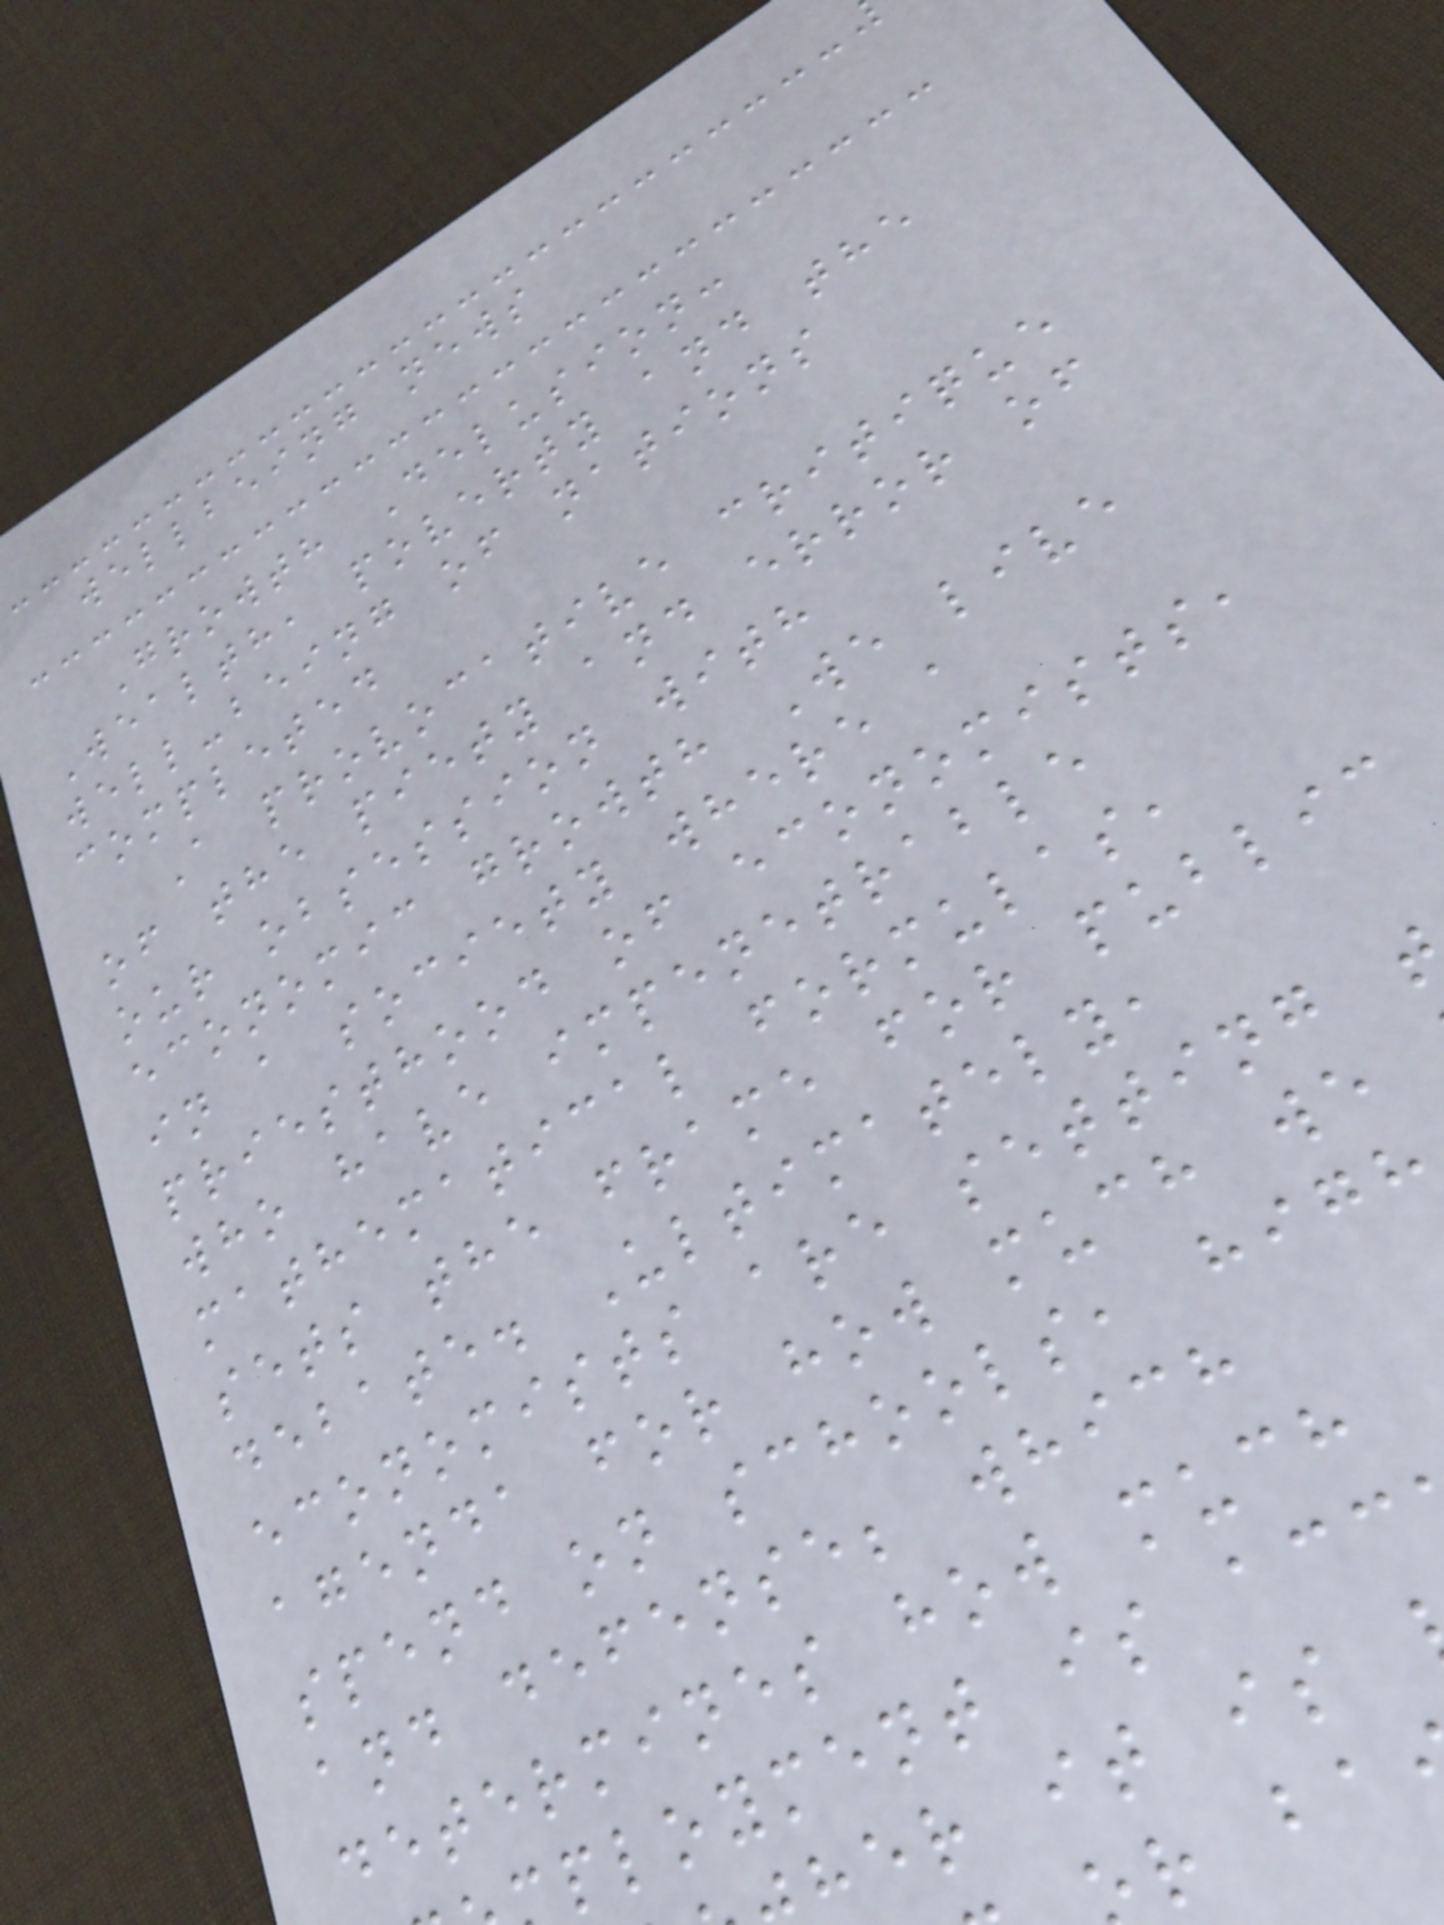wellbeing news
Growth Delusion:
Wealth, poverty and the
well-being of nations
completed
A provocative critique
of the piety and error of
our obsession with
economic growth We live
in a society where a
priesthood of economists,
who have impenetrable
mathematical formulas,
sets the frame for public
debate. Ultimately,
economists are setting
agenda for how much we
spend on schools, high
and defense; which
determines how much
ployment is acc
her it is
